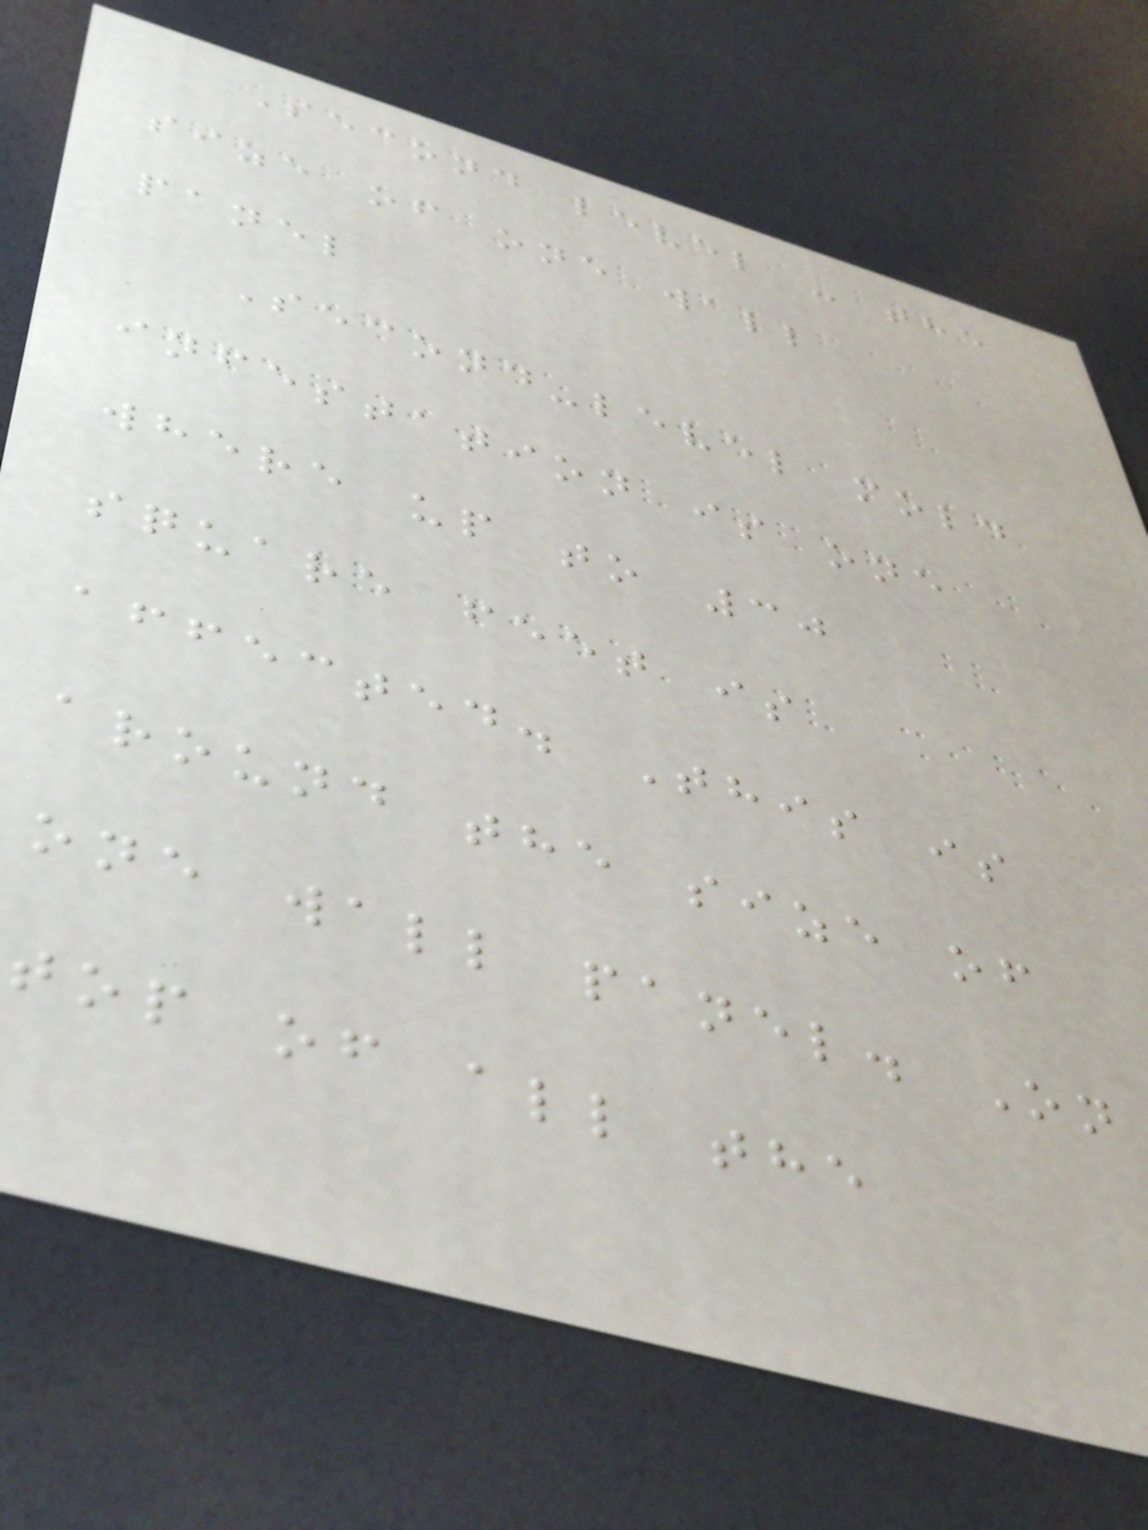Second level - the
size of one wall
panel
Second-level mold
infestation is one
where up to 30
square feet is
affected. This is
around the size of
one wall panel. On
top of all the
